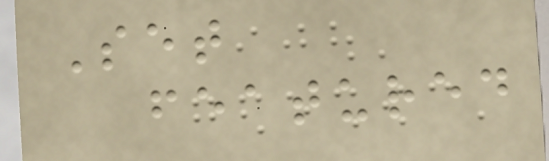Set
featured
